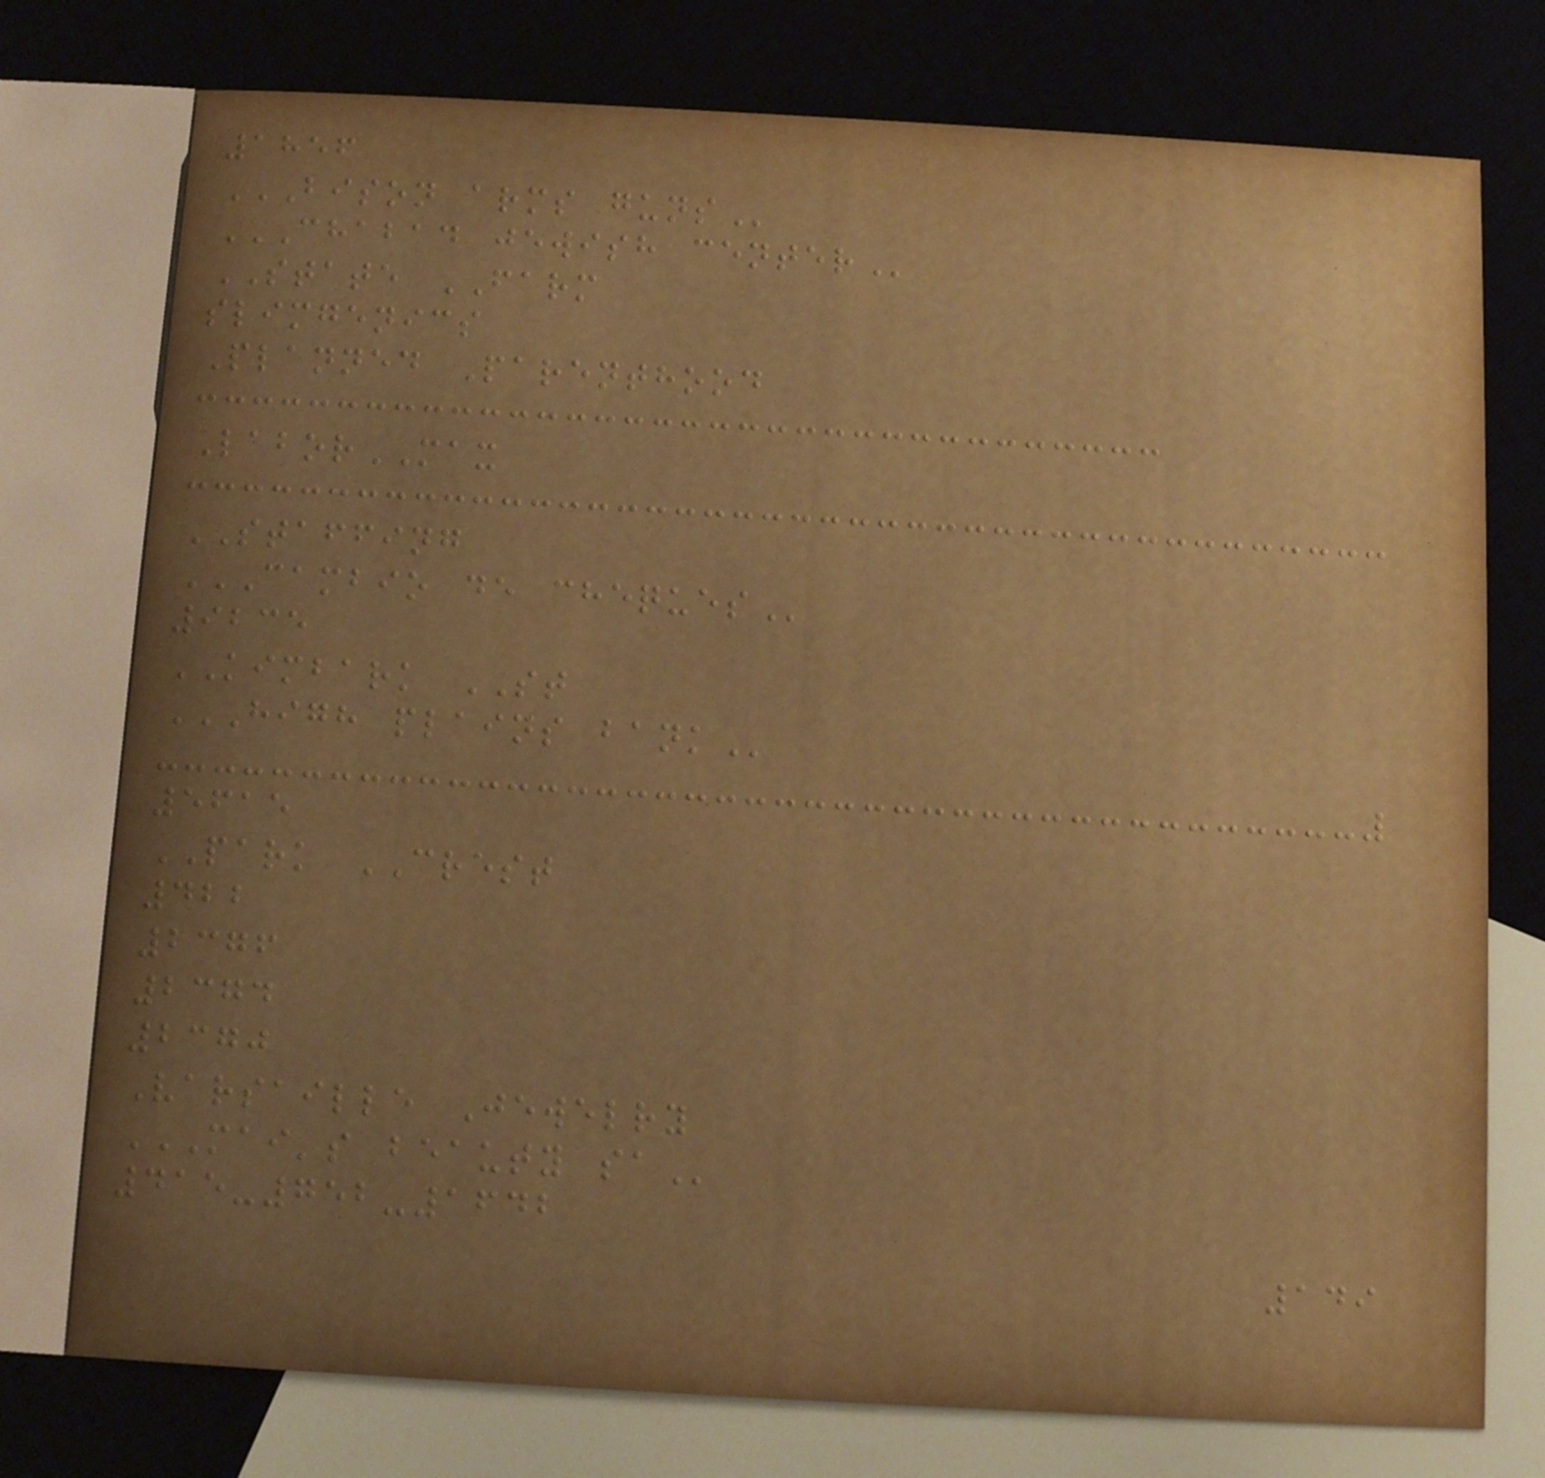1856
BISON ARMS GUNS
CHABAD JEWISH CENTER
STATE FARM
slimgenics
Planned Parenthood
LaborMAX
STAFFING
CAMBIO DE CHEQUES
9235
KIMBARK ST
HIGH PLAINS BANK
5615
PARK CREST
422
2376
2374
2370
Varsaille Jewelry
MAI'S BEAUTY SA
415-752-1642
149
